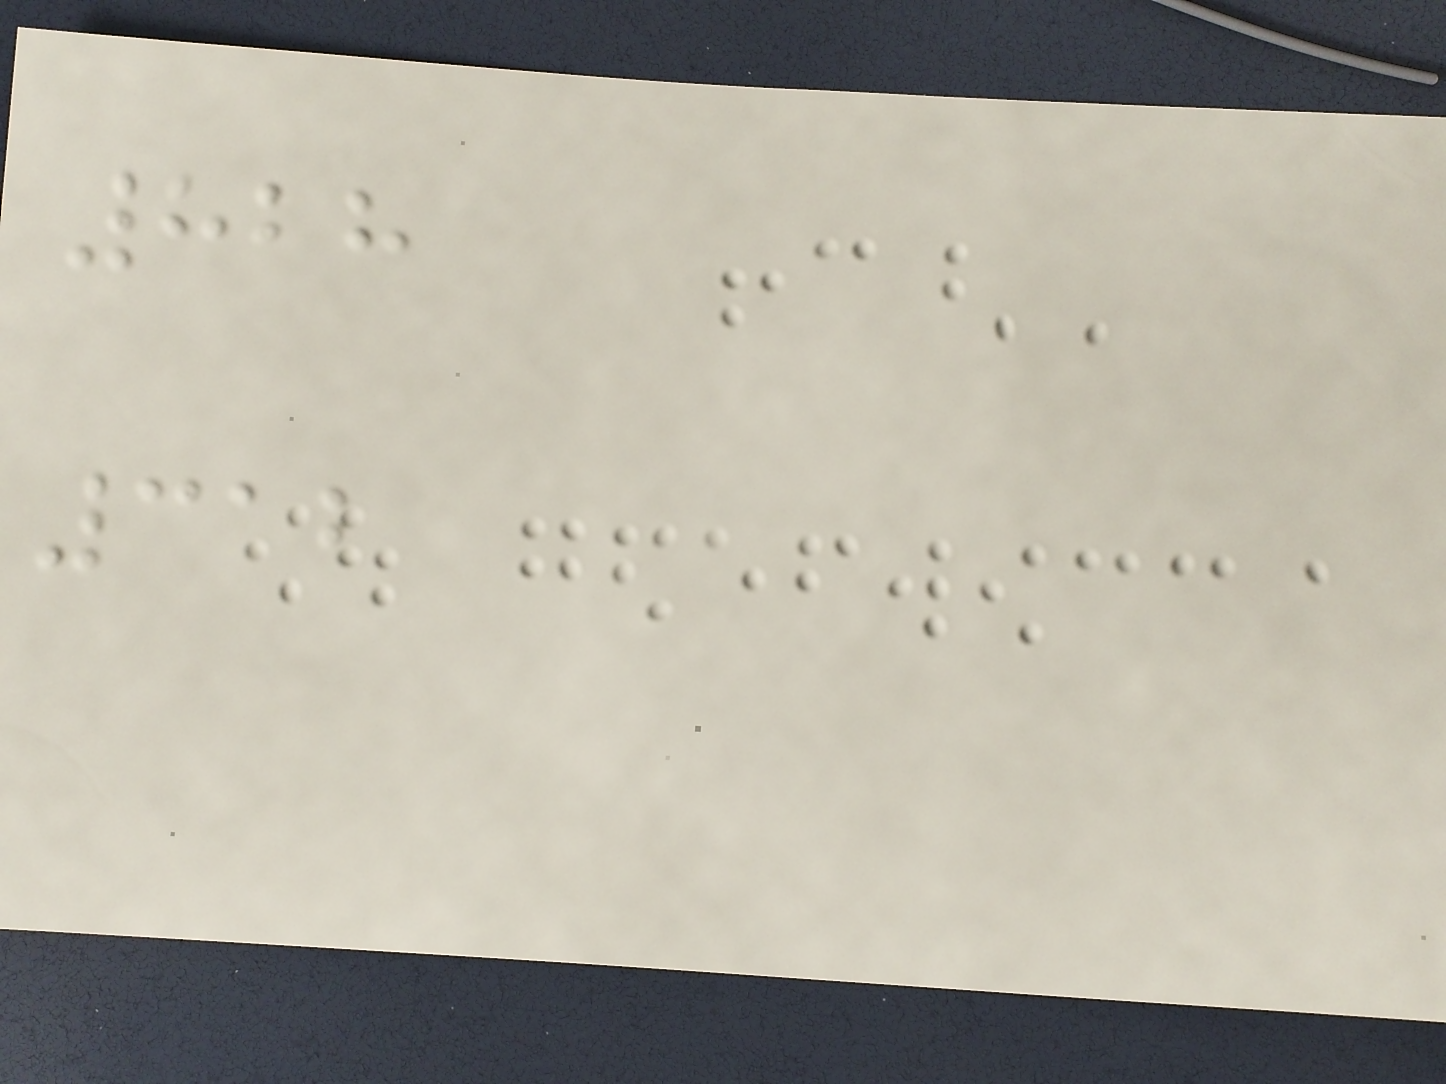828
312
